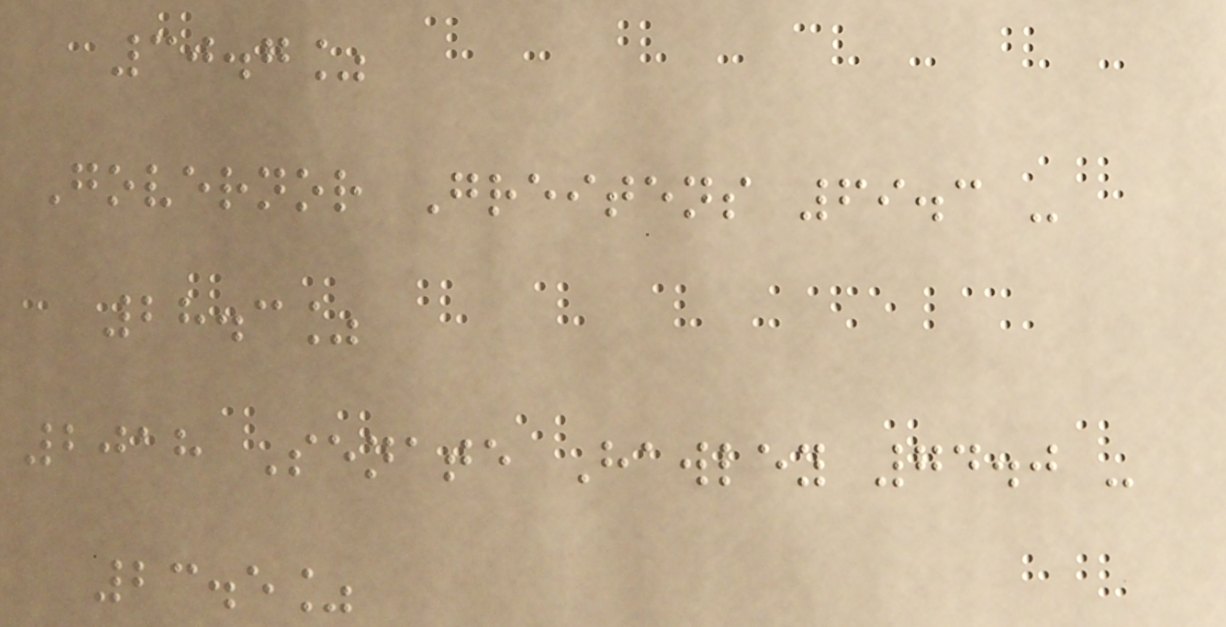30.7%
Governor Greitens 69.3 -
28.3%
2018 Senate Hawley 74.0 -
23.5%
